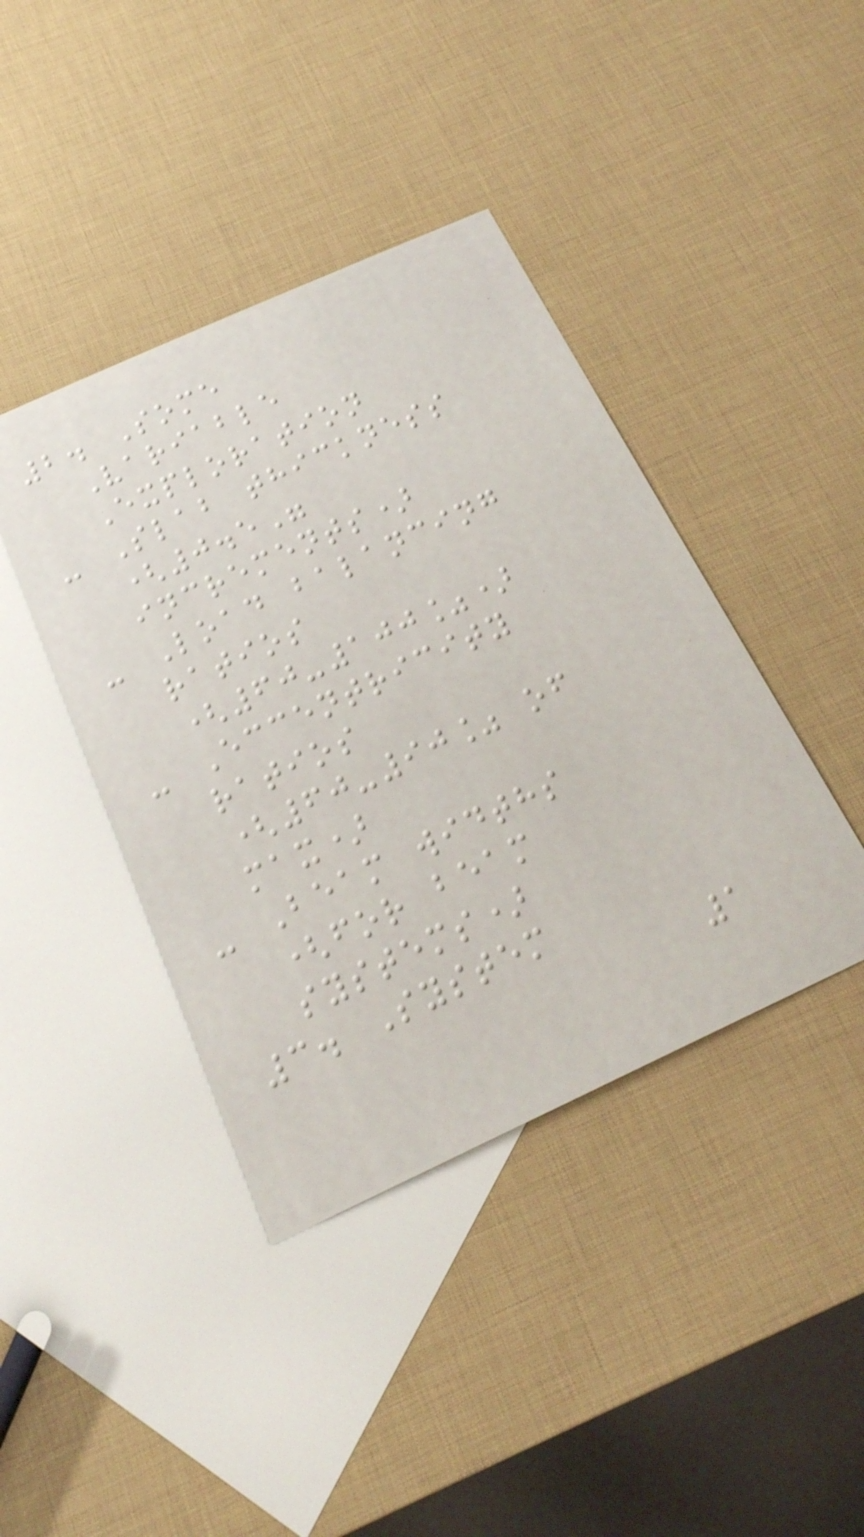2. Some
Variable
Exploration
- Slab thickness
(0.5"
increments)
- Load balancing
ratios
(60-100%)
- Eccentricity
ratios
(60-90% of
max)
- Beam widths
(for beam
systems)
3. System
1
